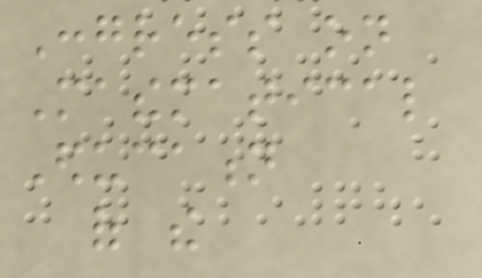Congress on
Mathematical
Education
of the
